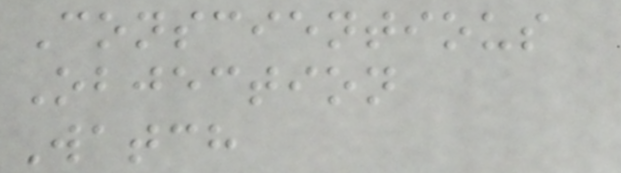Conscientious
Objection
Watch
